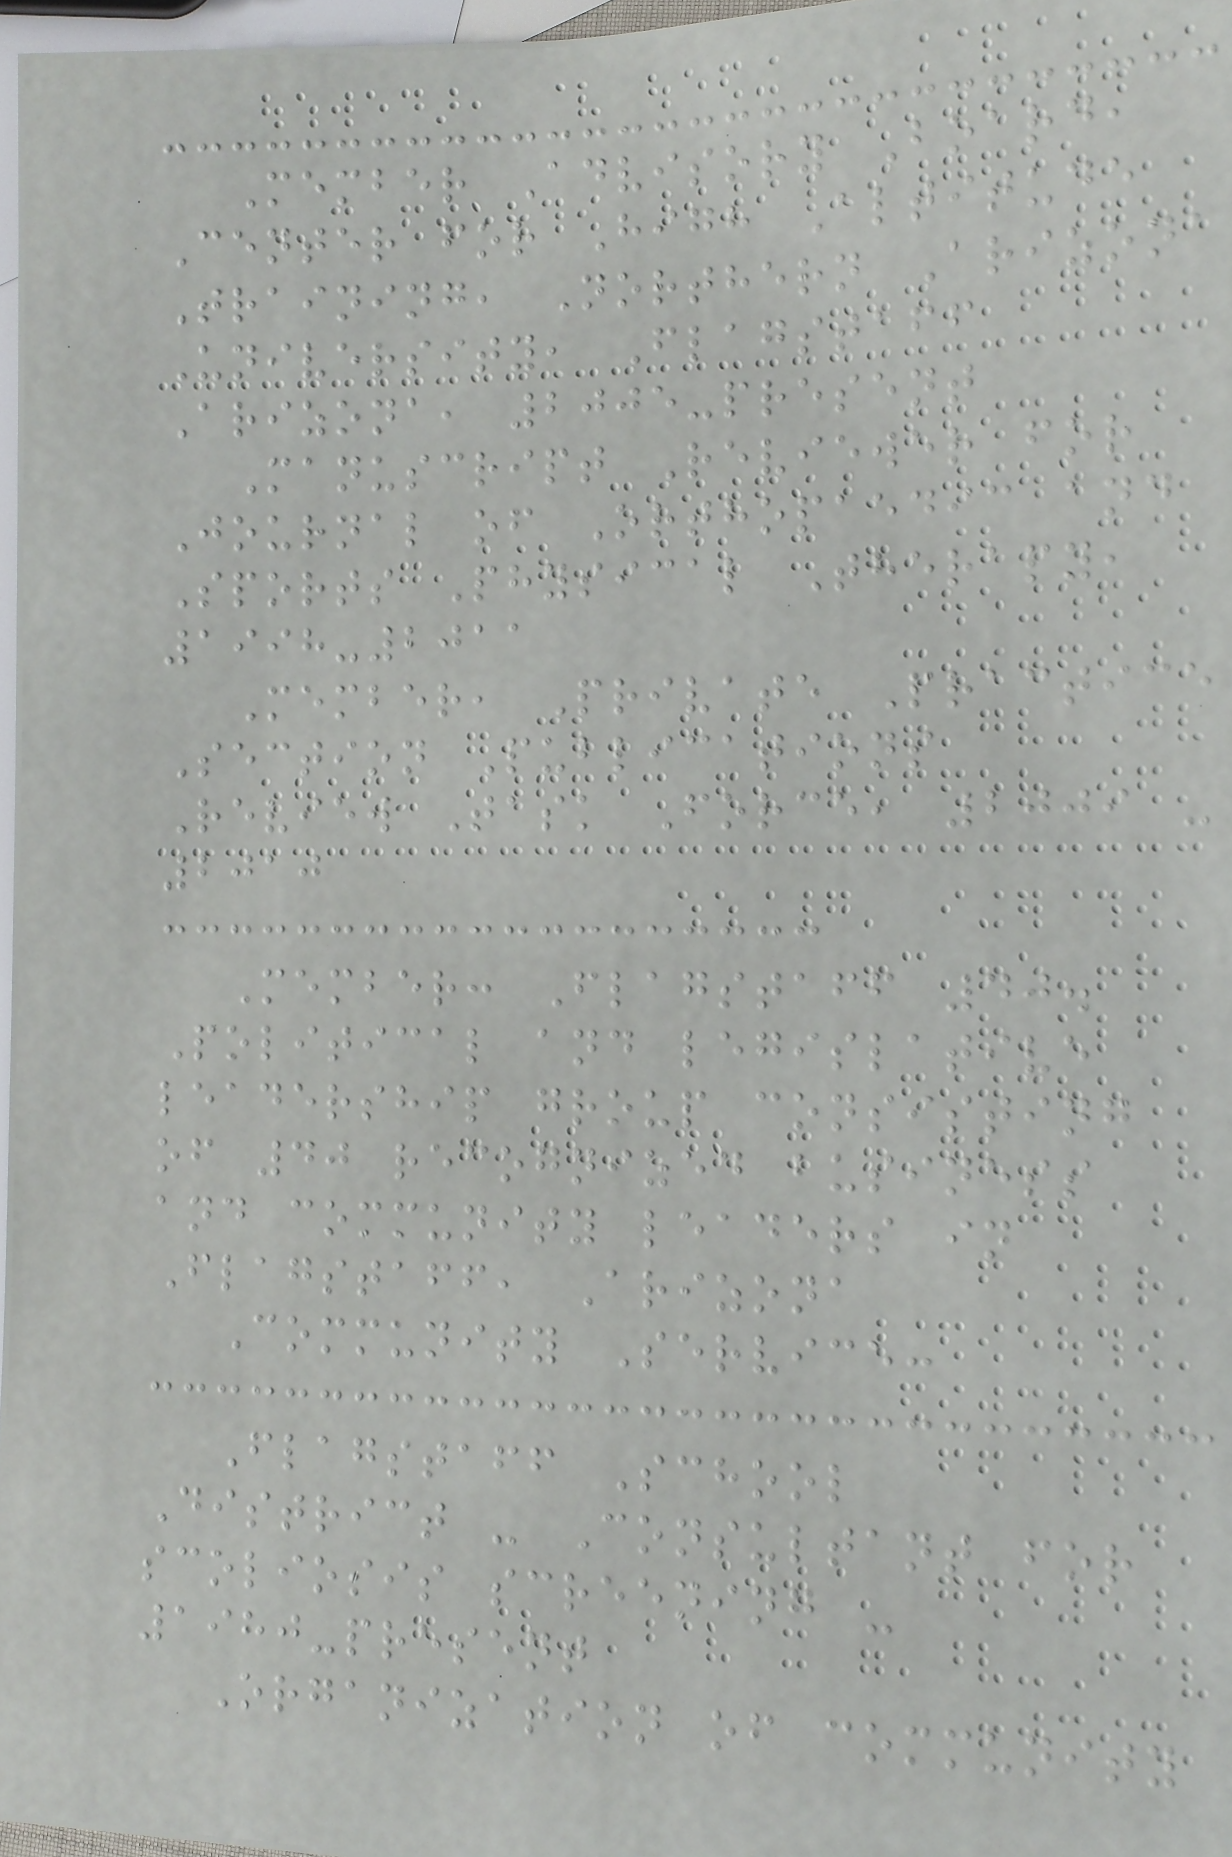Member Advisory Board,
Center for High Altitude
Training, Northern Arizona
University, Flagstaff
Arizona, 2005-present
Manuscript Reviewer for
Journal of Orthopaedic and
Sports Physical Therapy,
1998-2011
Member, Private Practice
Section Publications
Review Task Force, 2009 -
2010
Member: Flagstaff 40.
Political and legislative
leadership group consisting
of 40 recognized business
and community leaders in
Flagstaff, Arizona
Community Service:
Flagstaff School
District - Consultant for
scoliosis screening -
1980-present
Organization of community
